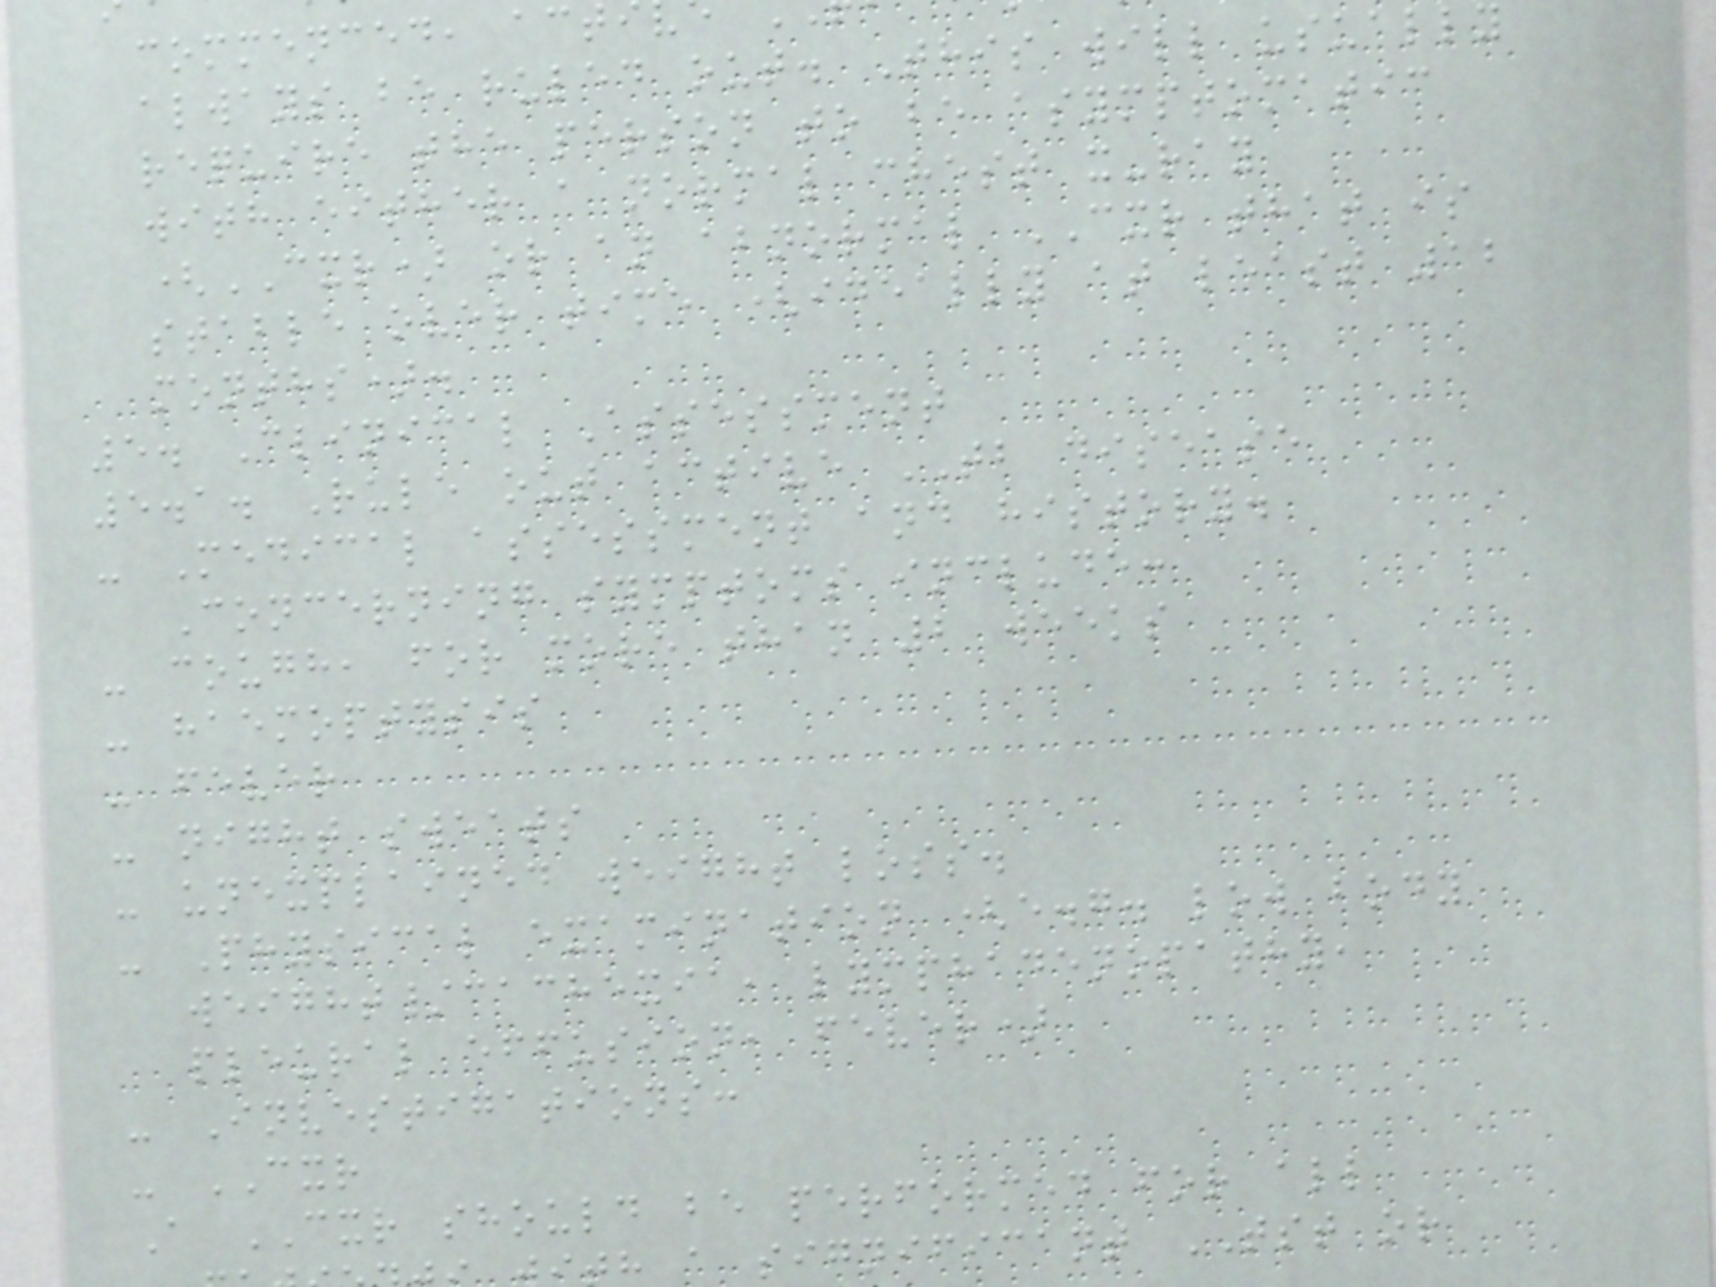commenced, act
always be ruled out. This will usually
require the person to be asymptomatic
with either a normal chest x-ray
(CXR) or an abnormal CXR that is
stable over time (ideally at least 12
months).
5. Clinical Assessment
5.1. Rule out active TB disease
- Medical assessment and history.
Concerning symptoms include:
- cough, for more than 2 weeks
- haemoptysis
- fever
- night sweats
- unexplained weight loss.
- Physical examination (e.g. low body
weight/cachexia, lymphadenopathy,
pleural effusion, fever)
- Investigations:
- CXR
A CXR should be performed for all
a significant TST or
